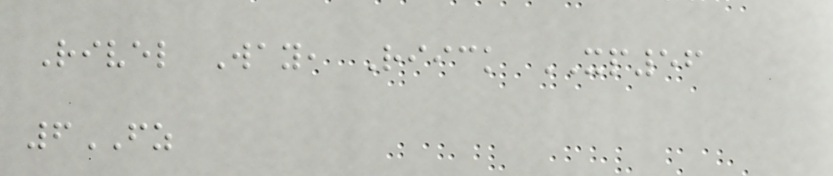Rivel Way, Riick XP56
6FZ
